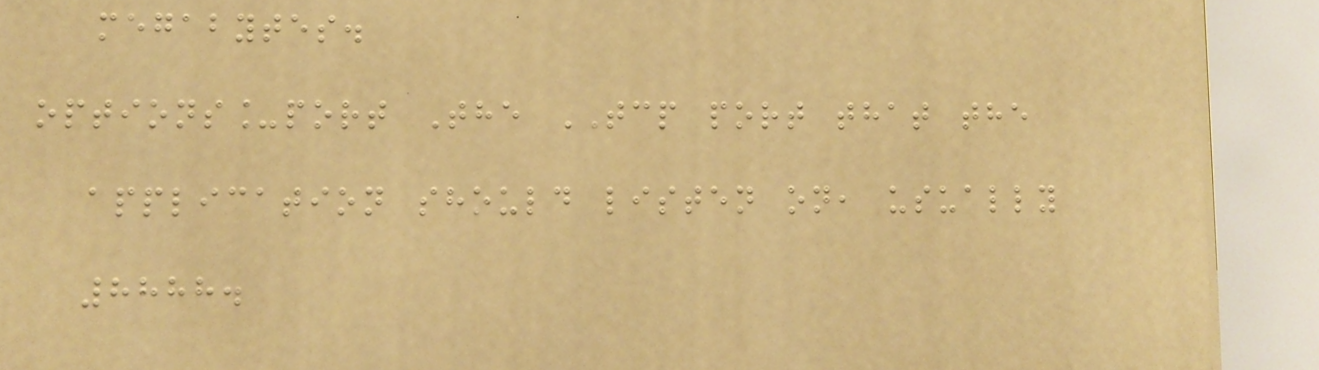megabytes.
options_port The TCP port that the
application should listen on, usually
8888.
